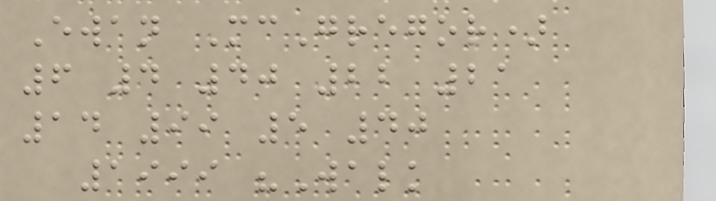Ewan McGregor)
6 4 40 22 21
14 99 5 40
1999 "Walk
